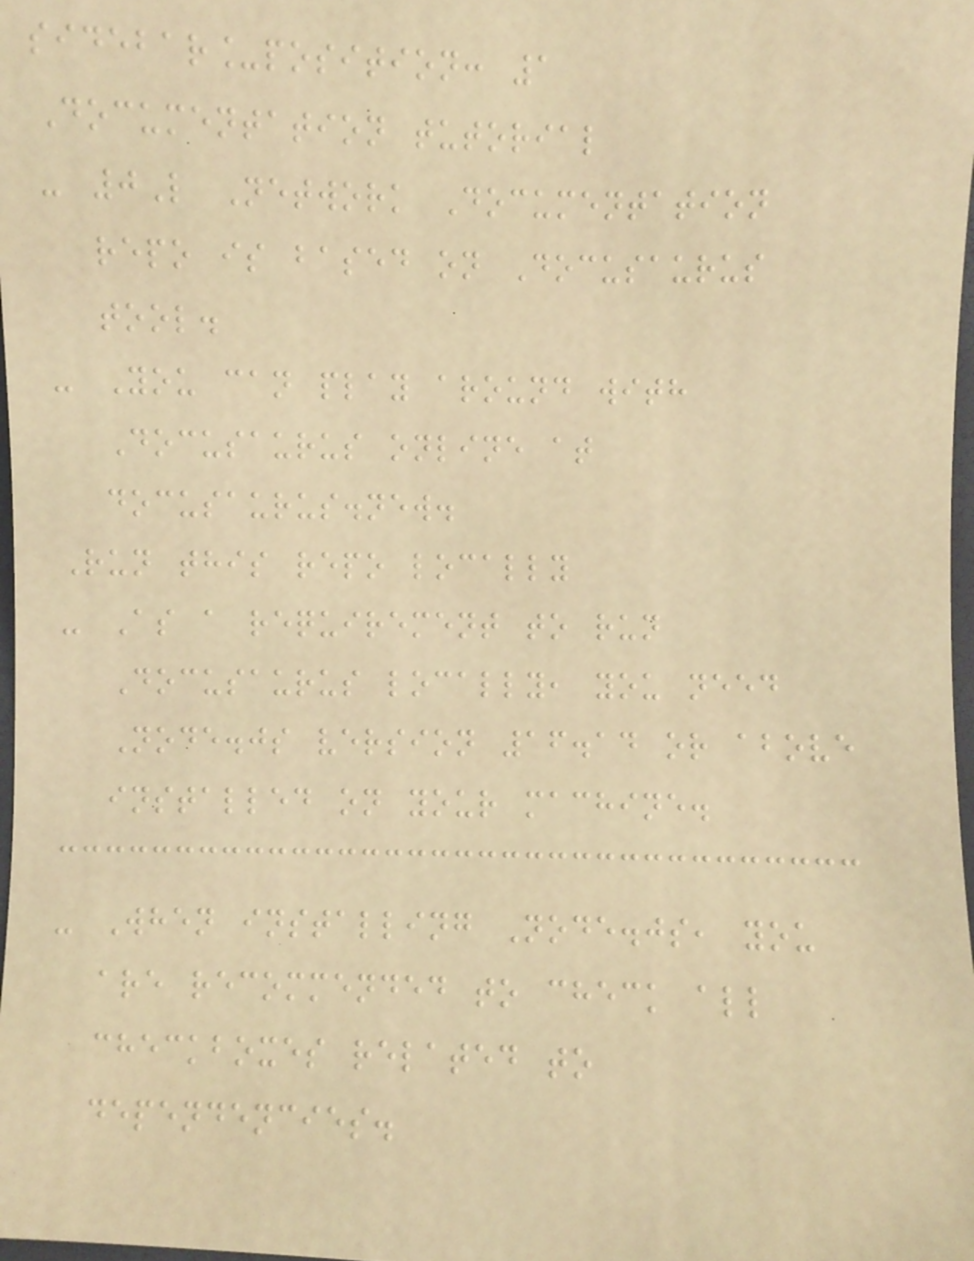sidebar_position: 1
Documentation tutorial
- 0L Network Documentation
repo is based on Docusaurus
tool.
- You can play around with
Docusaurus online at
docusaurus.new.
Run this repo locally
- As a requirement to run
Docusaurus locally, you need
Node.js version 16.14 or above
installed on your machine.
- When installing Node.js, you
are recommended to check all
checkboxes related to
dependencies.
